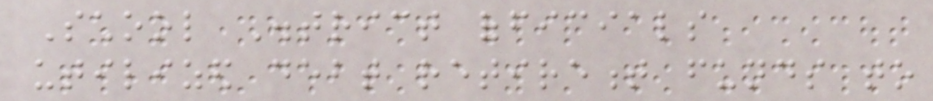School District officials
utilized debt retirement funds to
